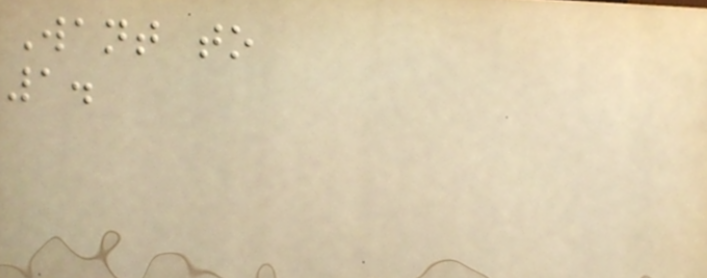Want to
1.
